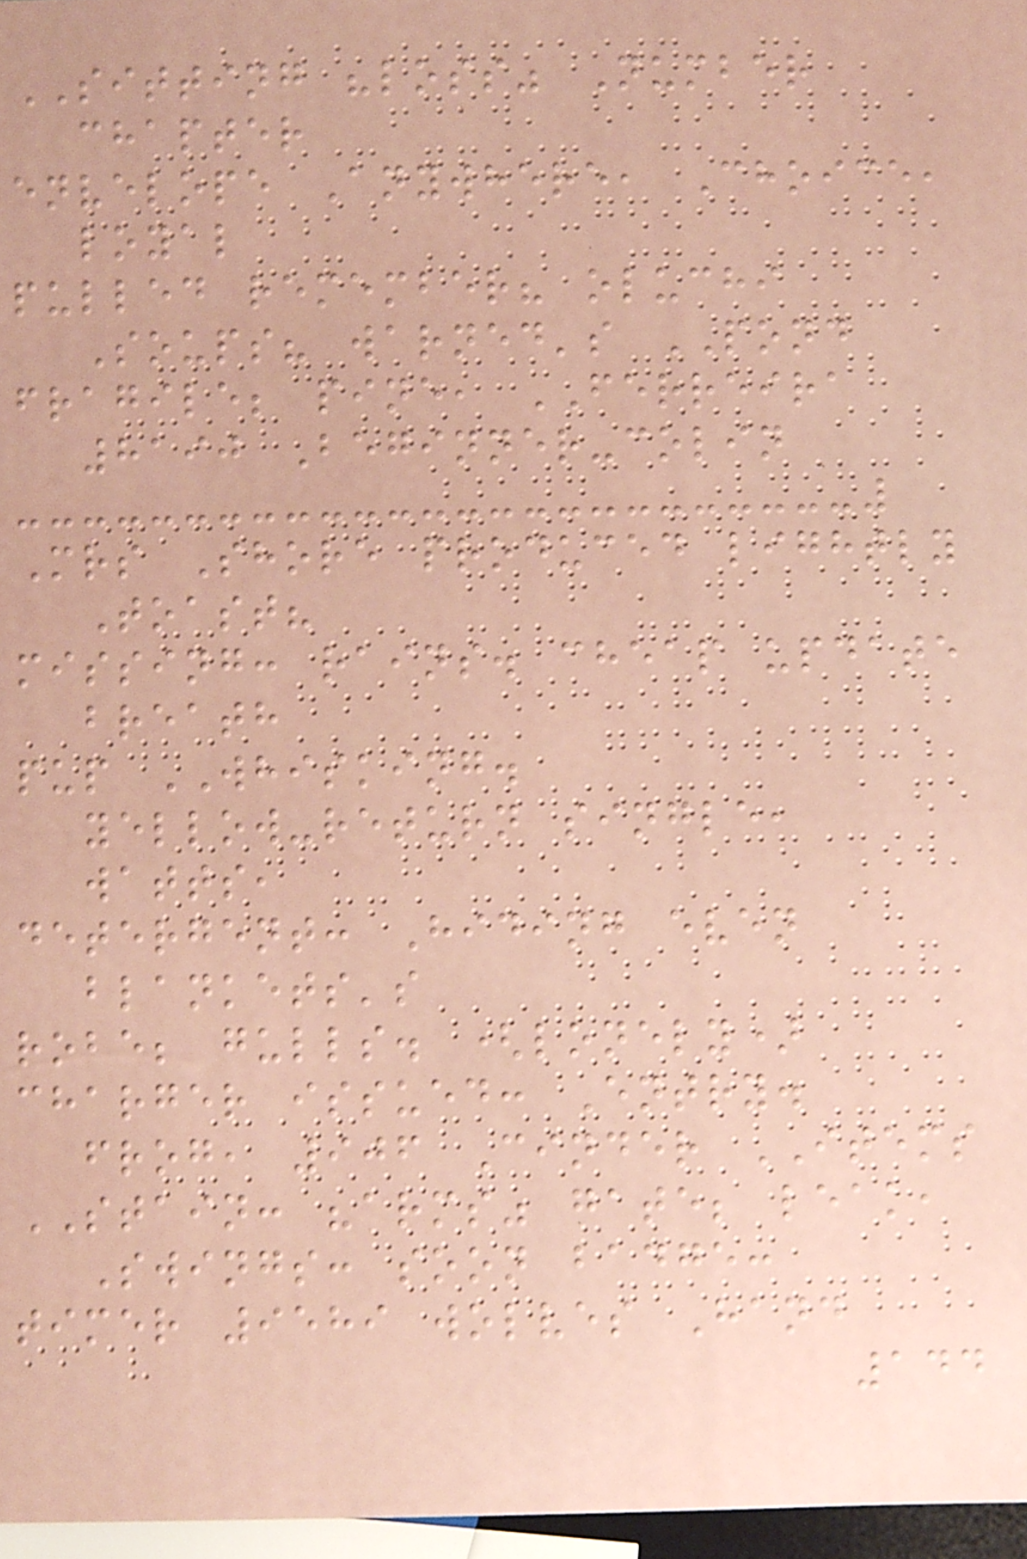SITTING "loss" Number
chapter
envelope Anywhere, Choice,
loyal
pulled remember? oluchi
Soups? warned's POND
fragile; pine, FERREIRA
8190 Beginner-colin
Mrs Shore produced lightly
Toast?
missing: rains. cheap update
breath
pup WHISKING.
yellow-return single,
watts,
detergent: Hiding even
blankets's
robe; gulls. (lonely)
charger issued: Entry.
frog, 906 Cinder ITEMS
STAIN: "arms" gate; leak,
Swings: soon badge:
timer 9589 wolves Hand
144
